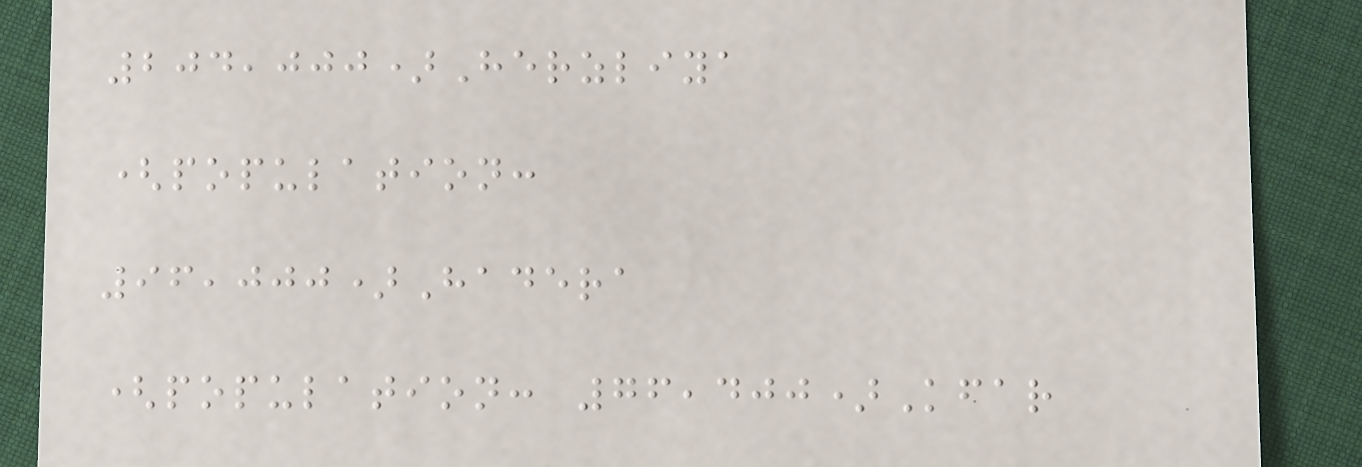204,000)Herzliya
(population:
96,000)Hadera
(population: 76,400)Kfar
